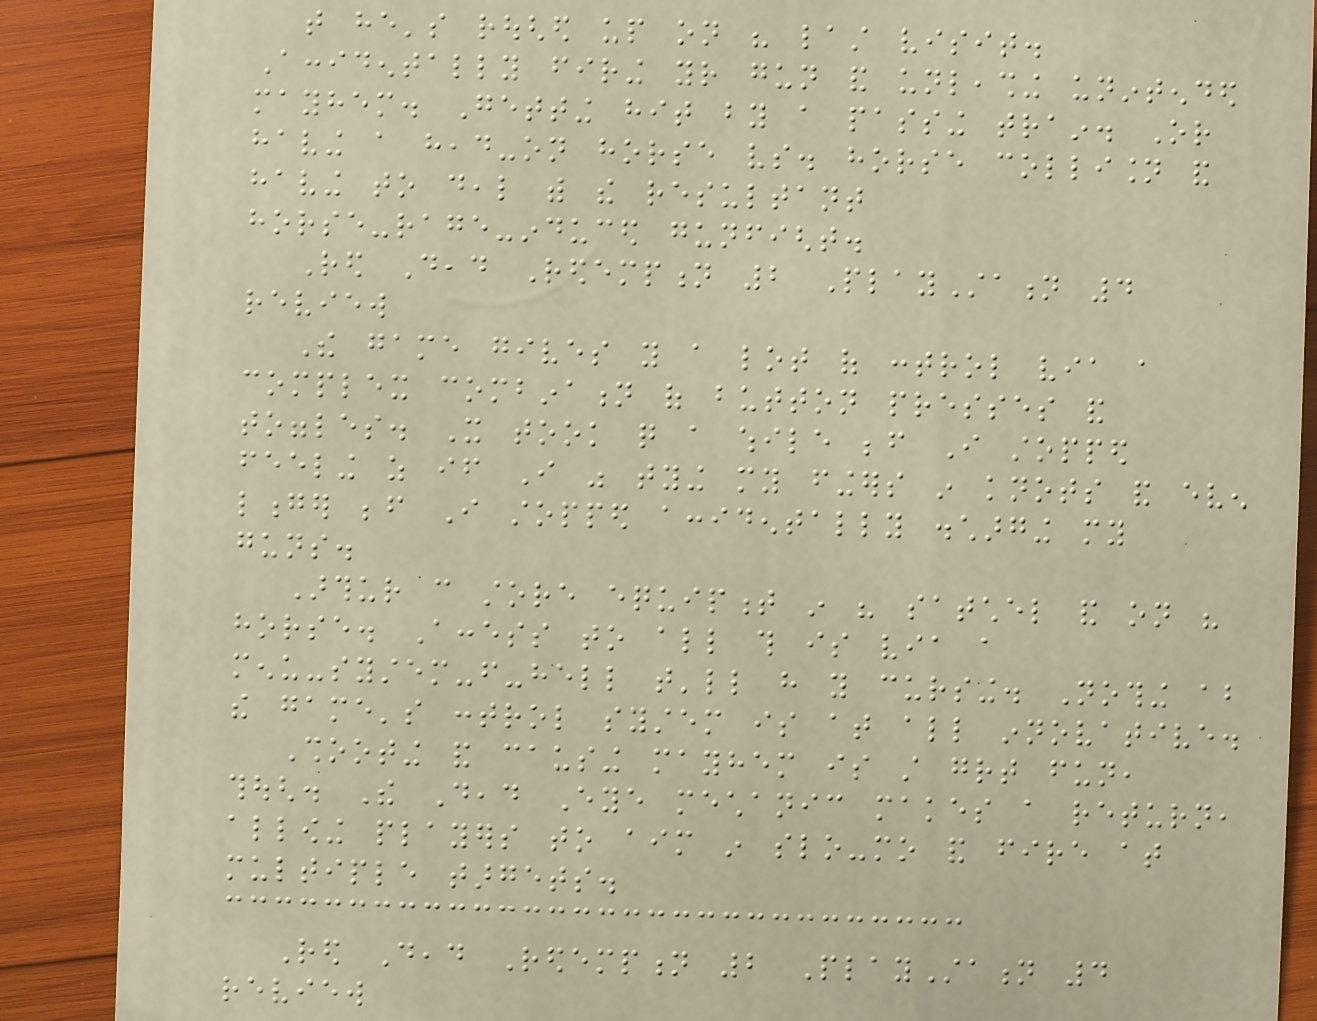that he's roughed up on his last visit.
Accidentally firing your gun and unleashing unintended
mayhem. Getting hit by a passing train. Or
having a head-on horse vs. horse collision and
having to deal with the resultant
horse-rage-induced gunfight.
Red Dead Redemption 2 PlayStation 4
review
The game gives you a lot of control via a
complex combination of button presses and
toggles. It took quite a while before I stopped
feeling as if I was tying my fingers in knots and even
longer before I stopped accidentally discharging my
guns.
Arthur can store equipment in his satchel and on his
horse. Access to all this is via a
menu-system-from-hell that'll have you cursing. Nothing about
the game's control system is at all innovative.
Shooting and causing mayhem is still great fun,
though. The Dead Eye mechanic makes a return,
allowing players to aim in slo-mo and fire at
multiple targets.
Red Dead Redemption 2 PlayStation 4
review
